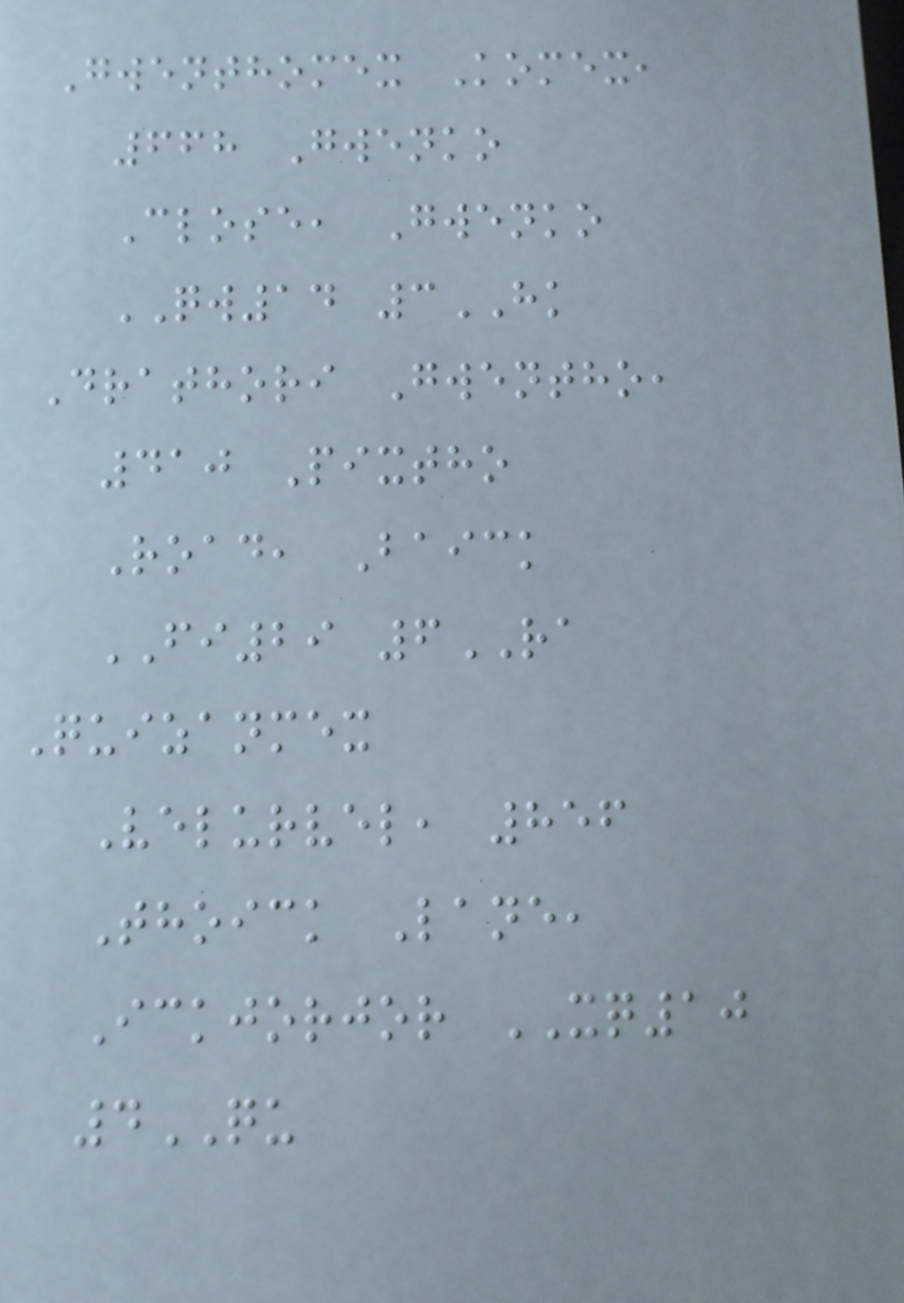Gwenthomex Komex,
668 Gwenko
Close, Gwenko
QW14 3HK
Drathori Gwentho,
410 Pixtho
Road, Baick
FI29 6RA
Quizanmex
Velurvel, 856
Thoick Lane,
Ickjorjor XQ10
4QU
